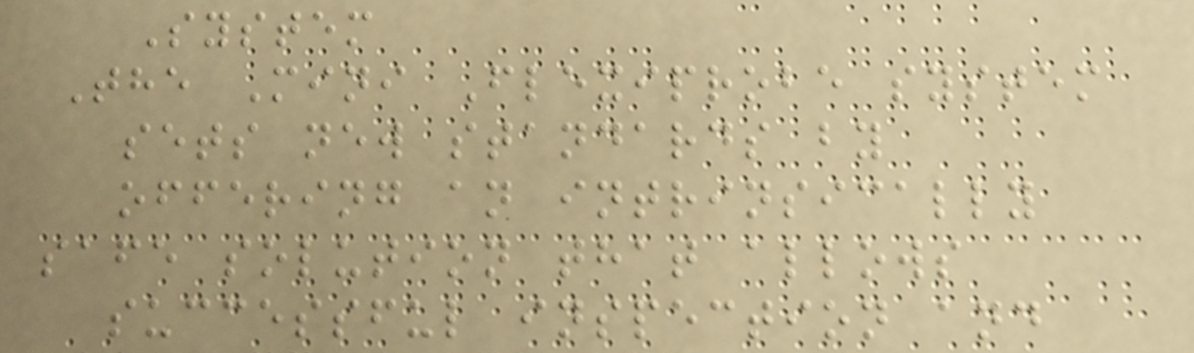System
The Mini Flexiprobe system
sets new standards by
offering an intrinsically
safe solution that allows
successful inspection and
